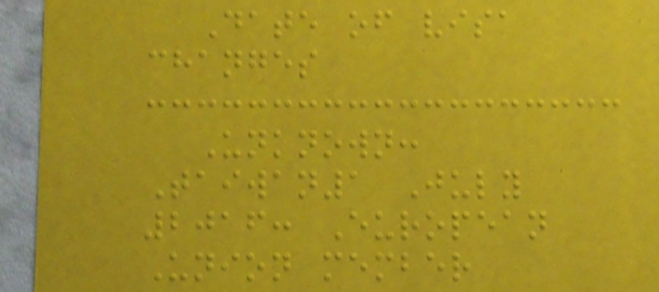Date of visa
changes
Unknown:
Taiwan1 July
2016: European
Union member
